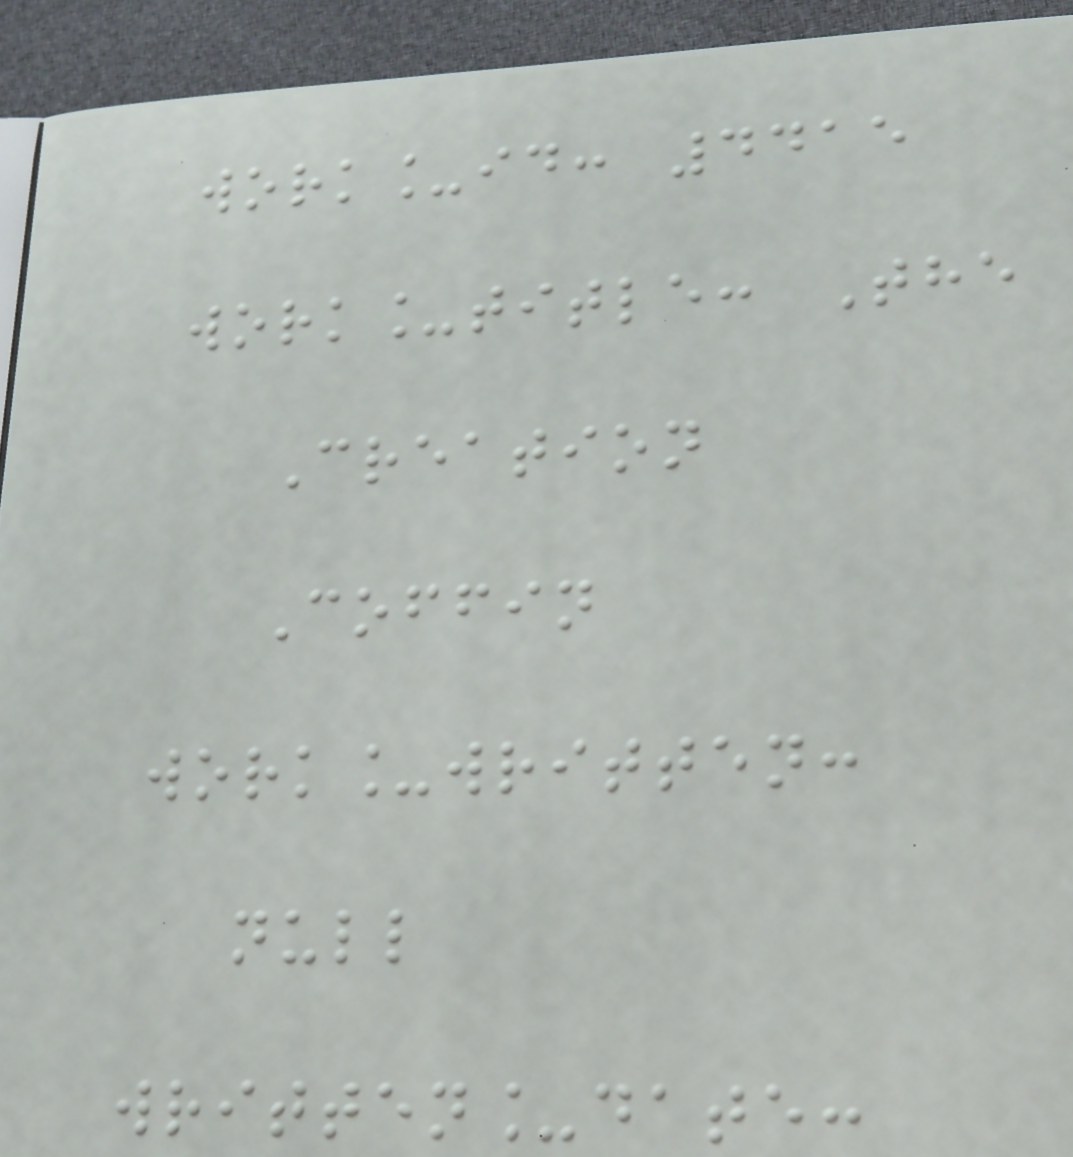work_id: 4415
work_title: The
Creation
Coffin
work_written:
null
written_date:
